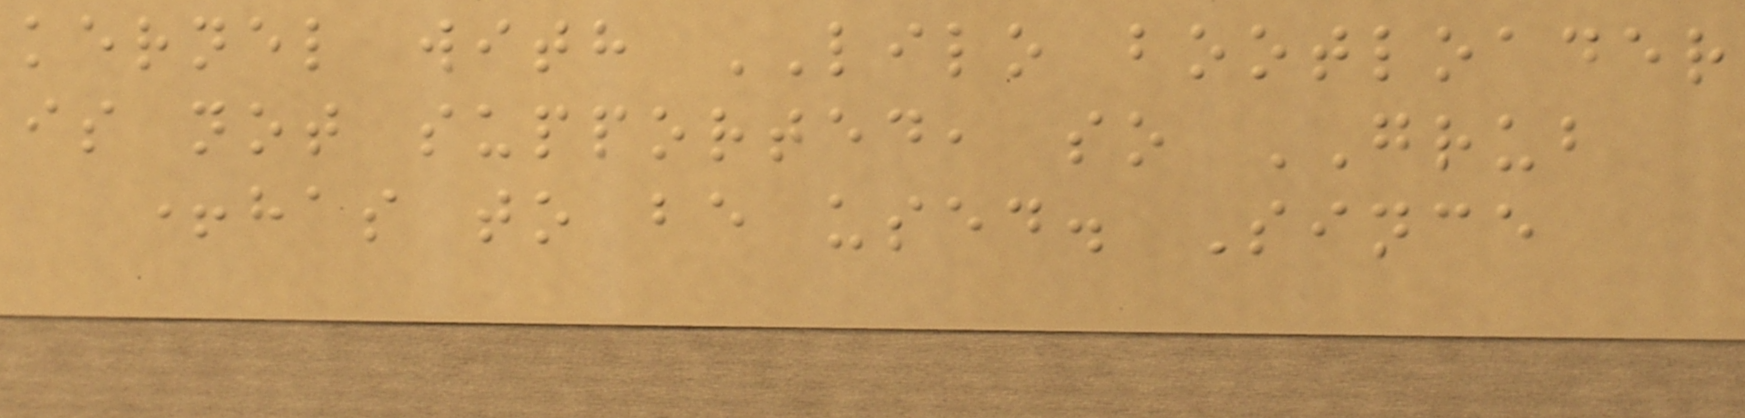kernel with LILO bootloader
is not supported, so GRUB
+has to be used. Since
